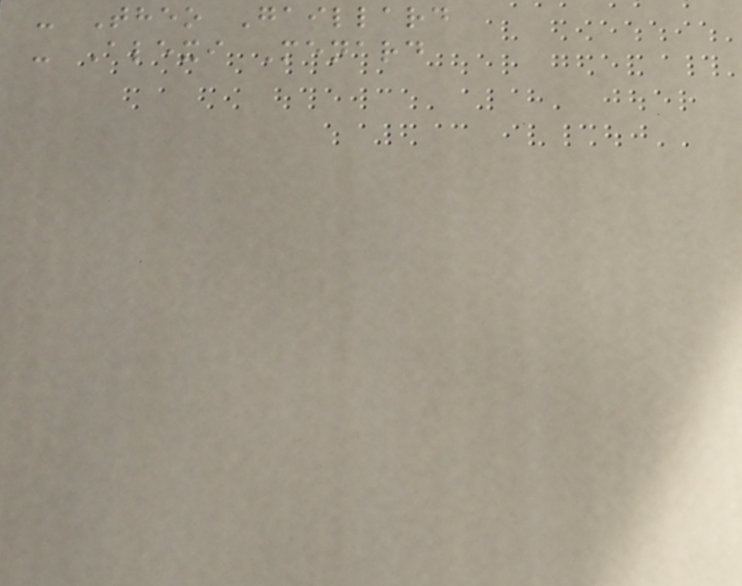- Theo Gaillard
- Alexi Menard
